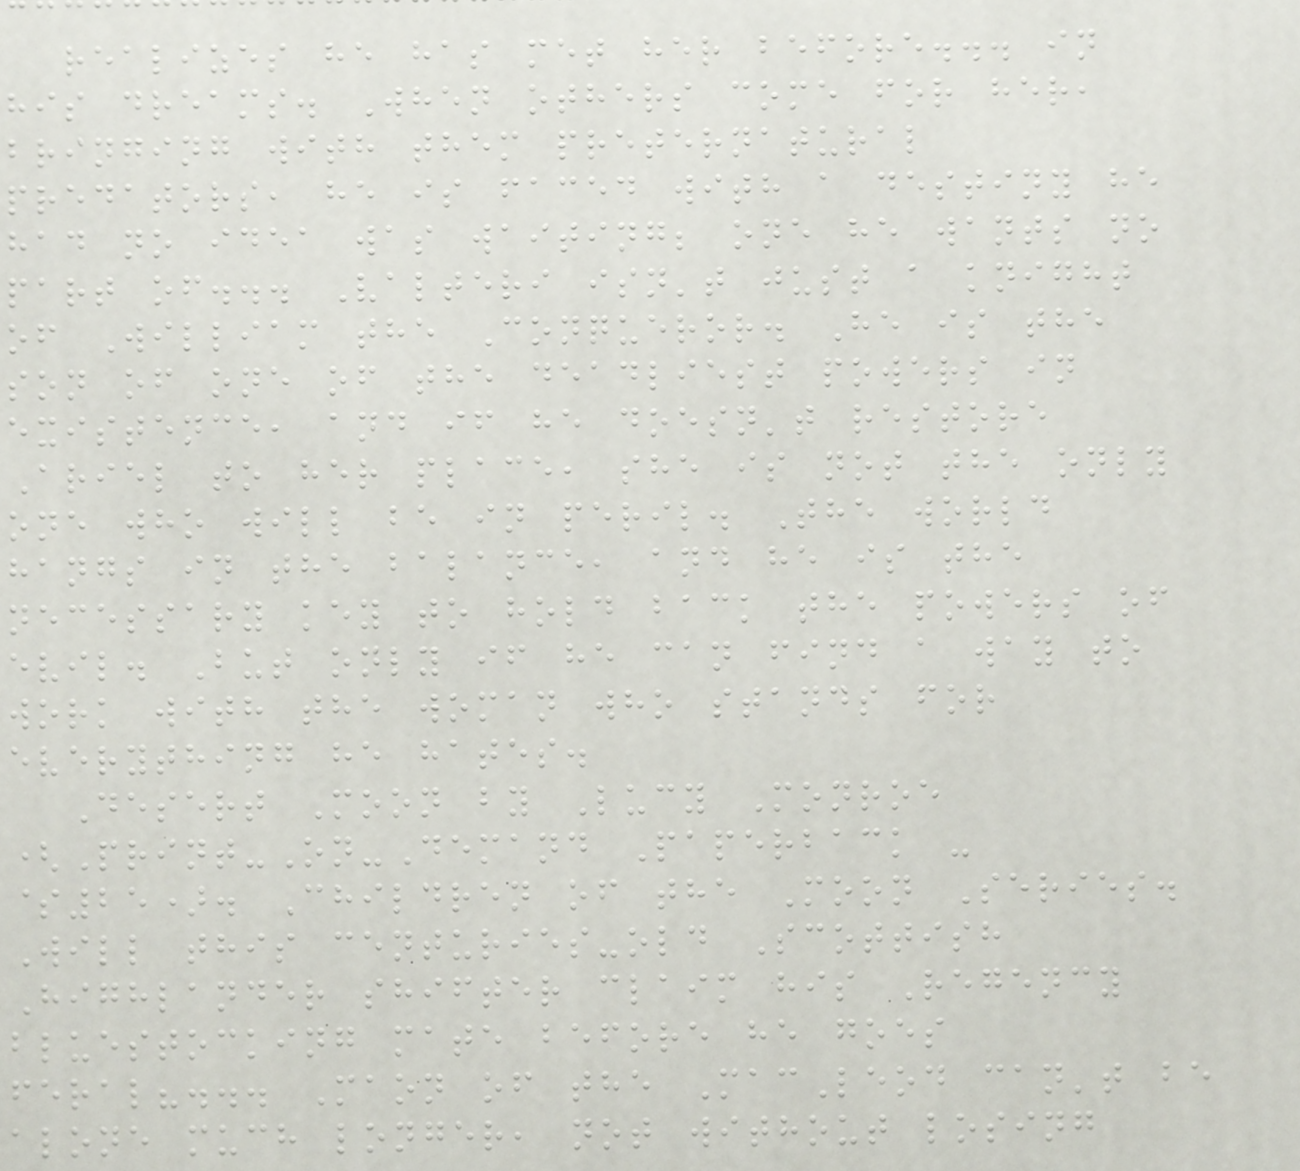realizes he has met her before... in
his dreams. When others come for her,
bringing with them preternatural
predators, he is faced with a destiny he
had no idea was waiting; one he wants no
part of... Valteri isn't just a knight
of William the Conqueror. He is the
son of one of the deadliest powers in
existence, and if he doesn't restore
Ariel to her place, she is not the only
one who will be in peril. The world
hangs in the balance, and he is the
necessary key to hold back the powers of
evil. But only if he can find a way to
work with the woman who stands for
everything he hates.
Desert Moon by Lucy Monroe
(Print-On-Demand Paperback -
$25). Children of the Moon Series.
Will this centuries-old Scottish
Highlander shifter claim his Regency
bluestocking mate before he goes
feral?... Maon of the MacLeod can't be
alone much longer, not without losing
